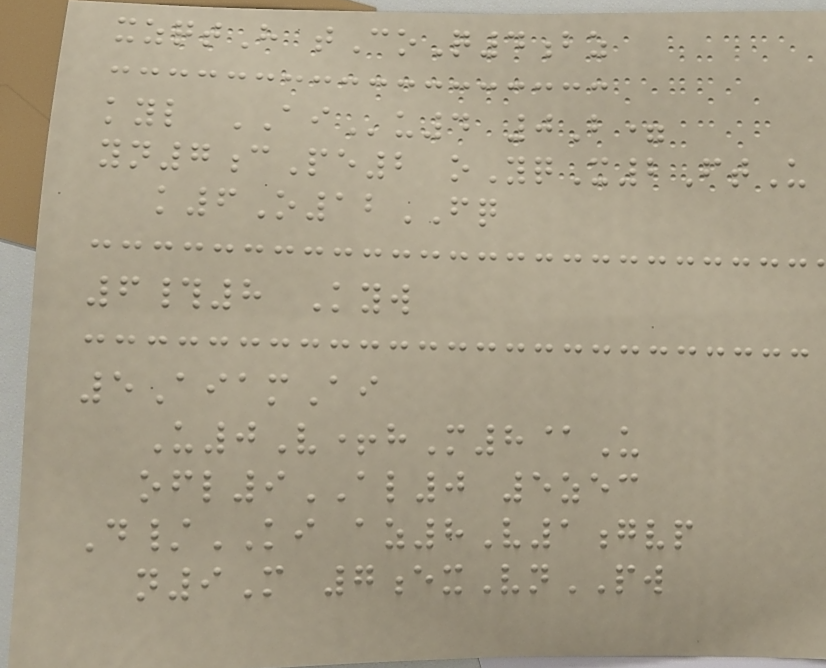xzqtH tCoQ4bz
kyl AIu4 0B=
yn7cPe2 oYqX2FtU
k6O12FQ
6#8 Kyw
5AiamAi
U0V+hM8@U
ofl9AL0 5zec
D/KI az8V1gvp
n9M 7exVnPW
